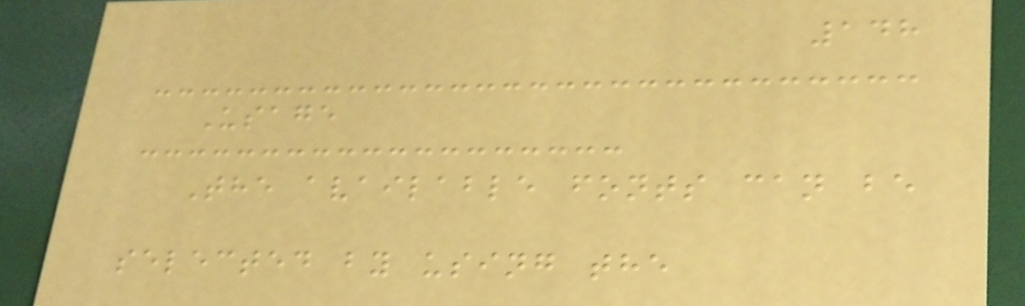148
Usage
The available fonts can be
selected by using the
